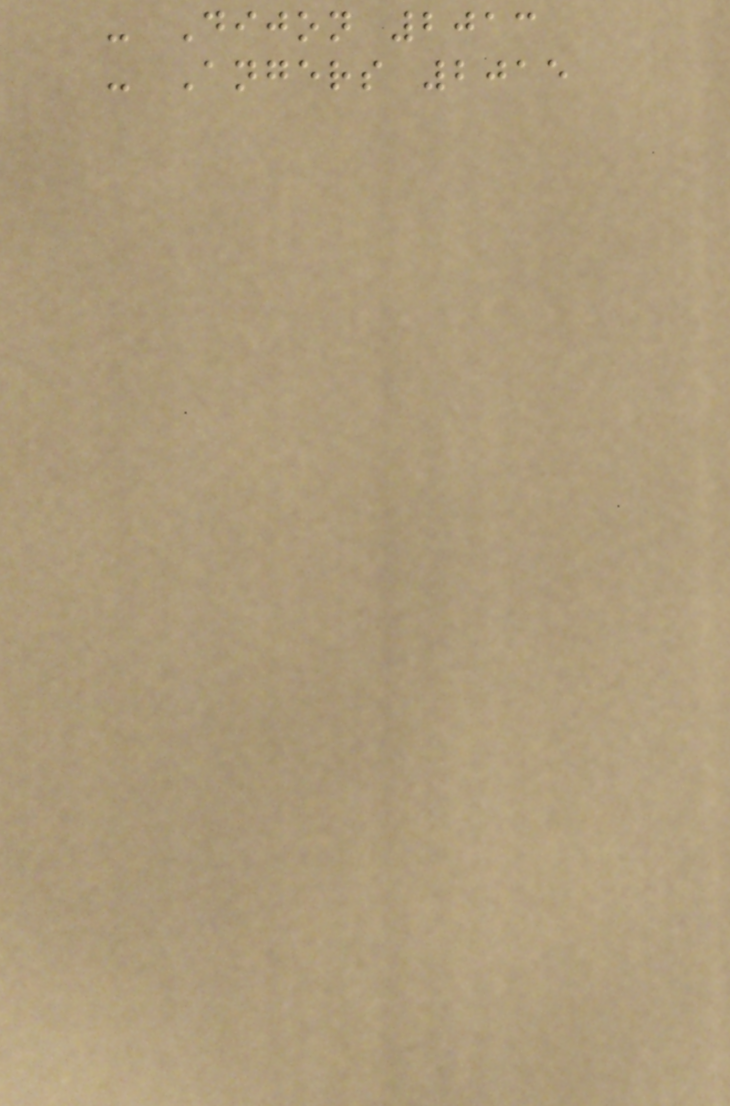- Dijon 2013
- Angers 2015
